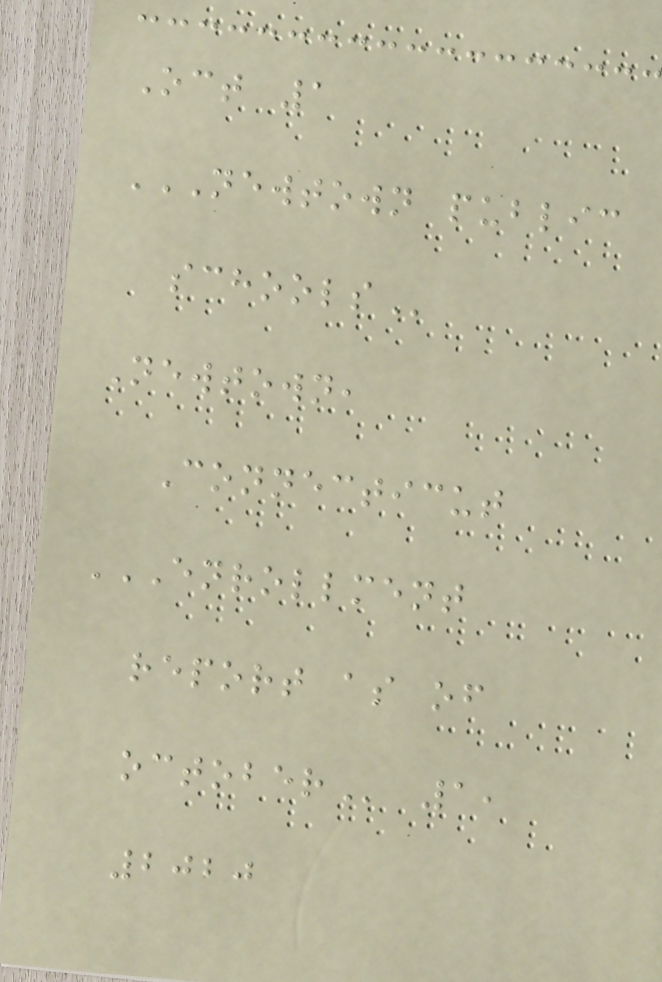Oct 1
NEWTOWN PUBLIC
SCHOOLS
Newtown,
Connecticut
ENROLLMENT
REPORT AS OF
OCTOBER 1,
2020
